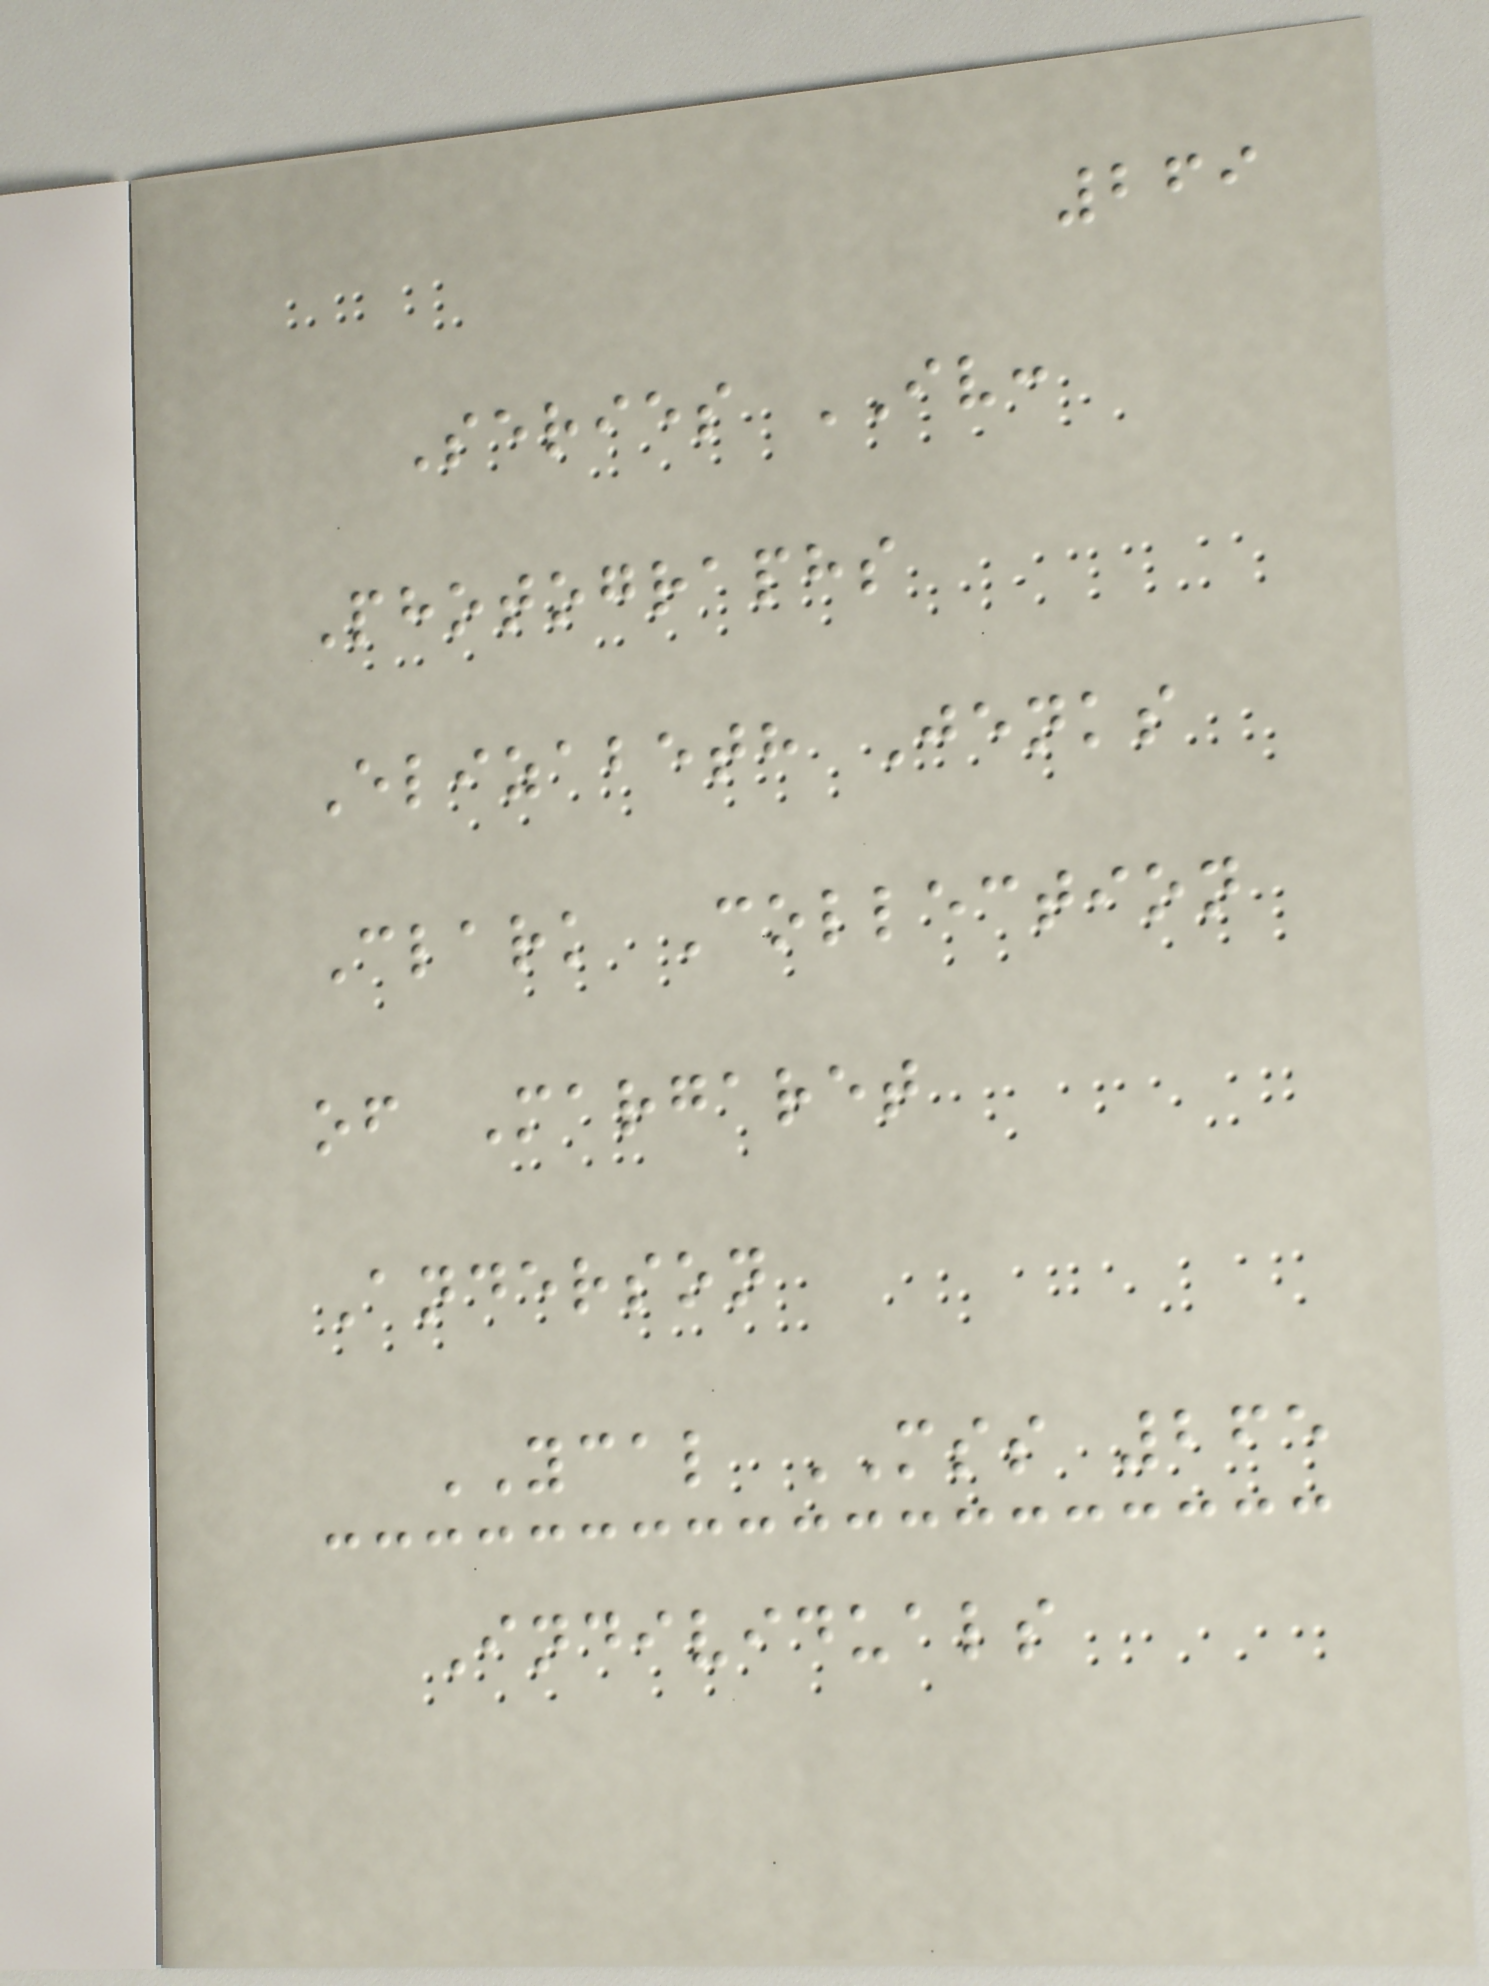269
Series IV:
Photographs
Elizabeth Jenks
Clark Collection
of Margaret
Anderson
YCAL MSS 265
Individuals
